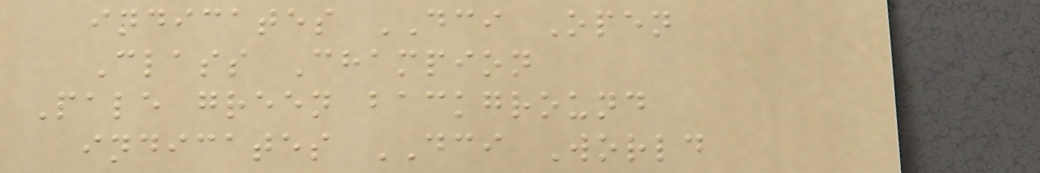indicates DCI Open
Class Champion
Pale green background
indicates DCI World
